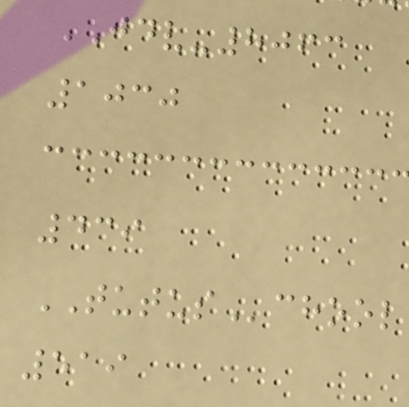JDV-8063
1030
439
TUTUSchool
519
